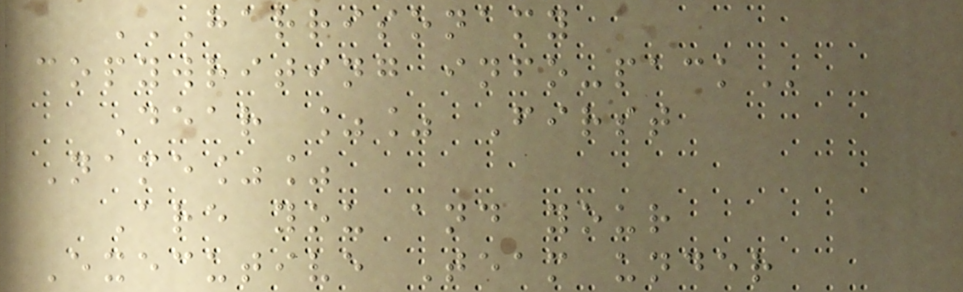HARRISONAMY
COPYWRITING INFO-PACK
Dear %% First
Name%%
Are you and your
Executive Team under
